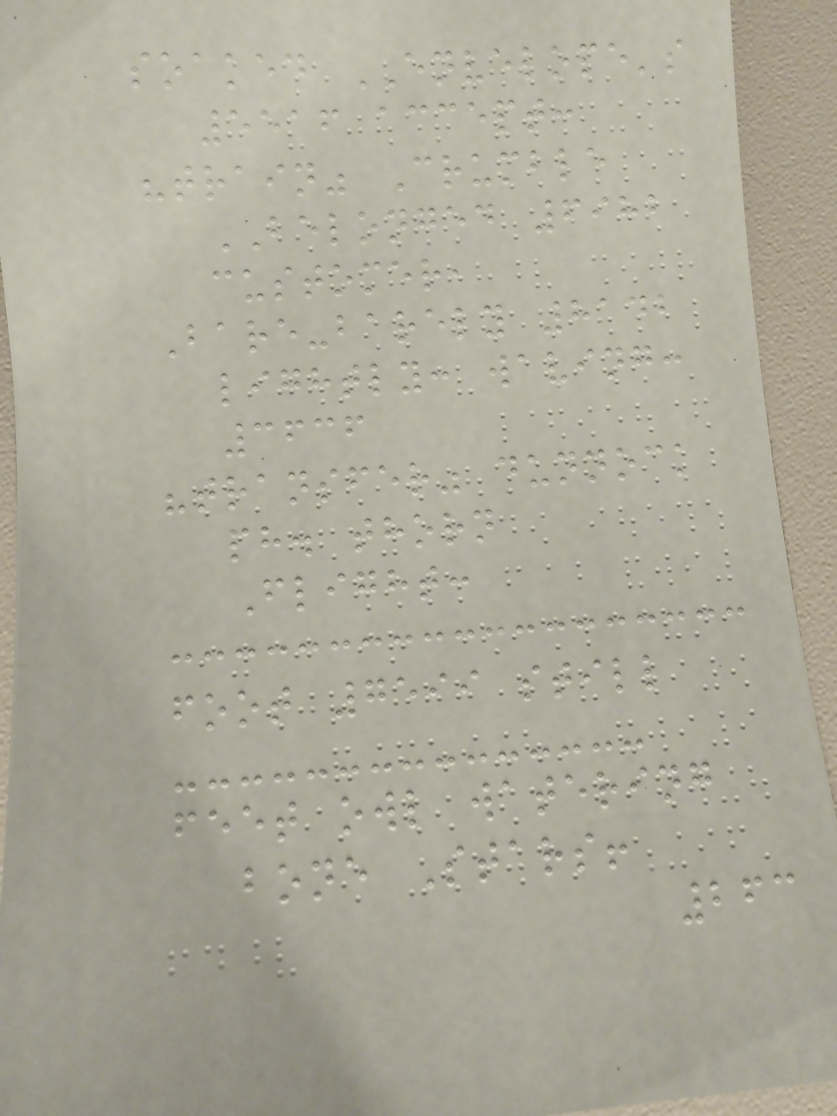soaked ENVELOPE's
5516 accept:
"train" Crumble
BELONGED 6982
customer,
Bare-barely 8142
lightly: waving:
3636
"transfer" dunnock
ph. thorn
Flight:
foot 7599 still
feet owl watering
bone Stars!
263
